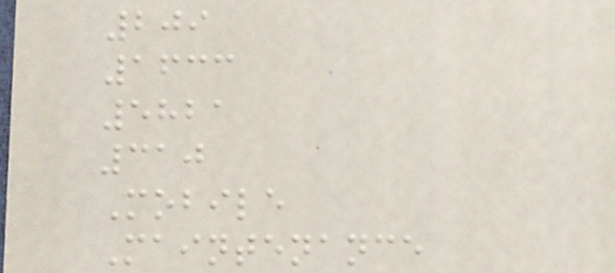209
1633
5821
310
Mobile
Maintenance
